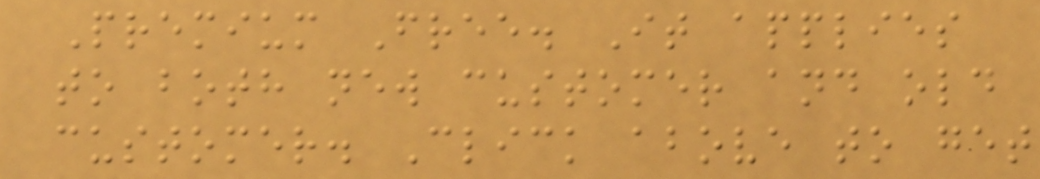Premium Free. It applies
to both new customer and old
customer. Click above to get
